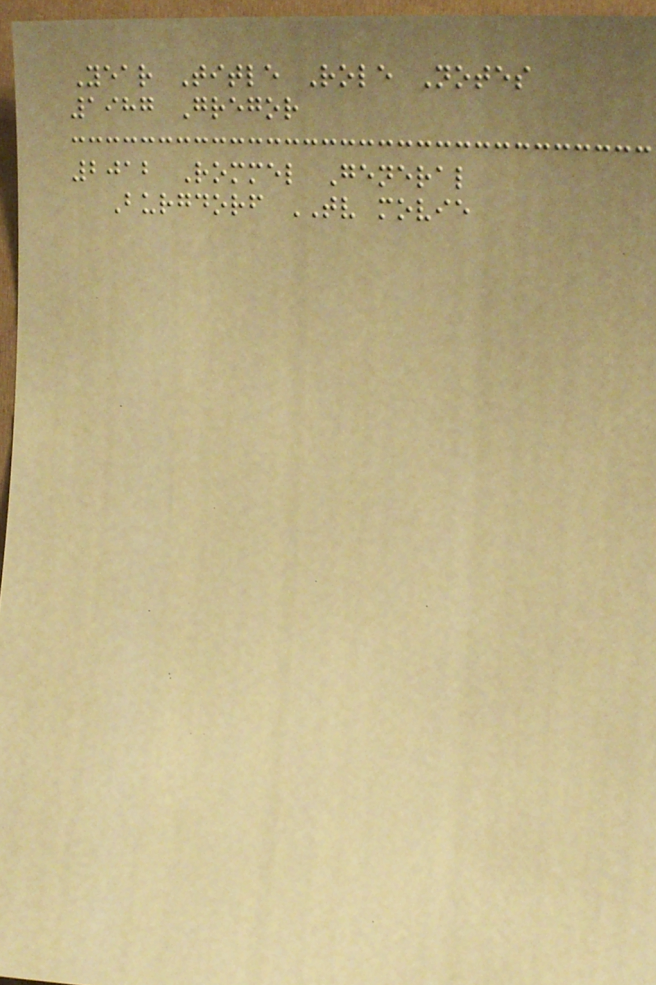Year Title Role Notes
1987 Gregor
2012 Rommel General
Burgdorf TV movie
